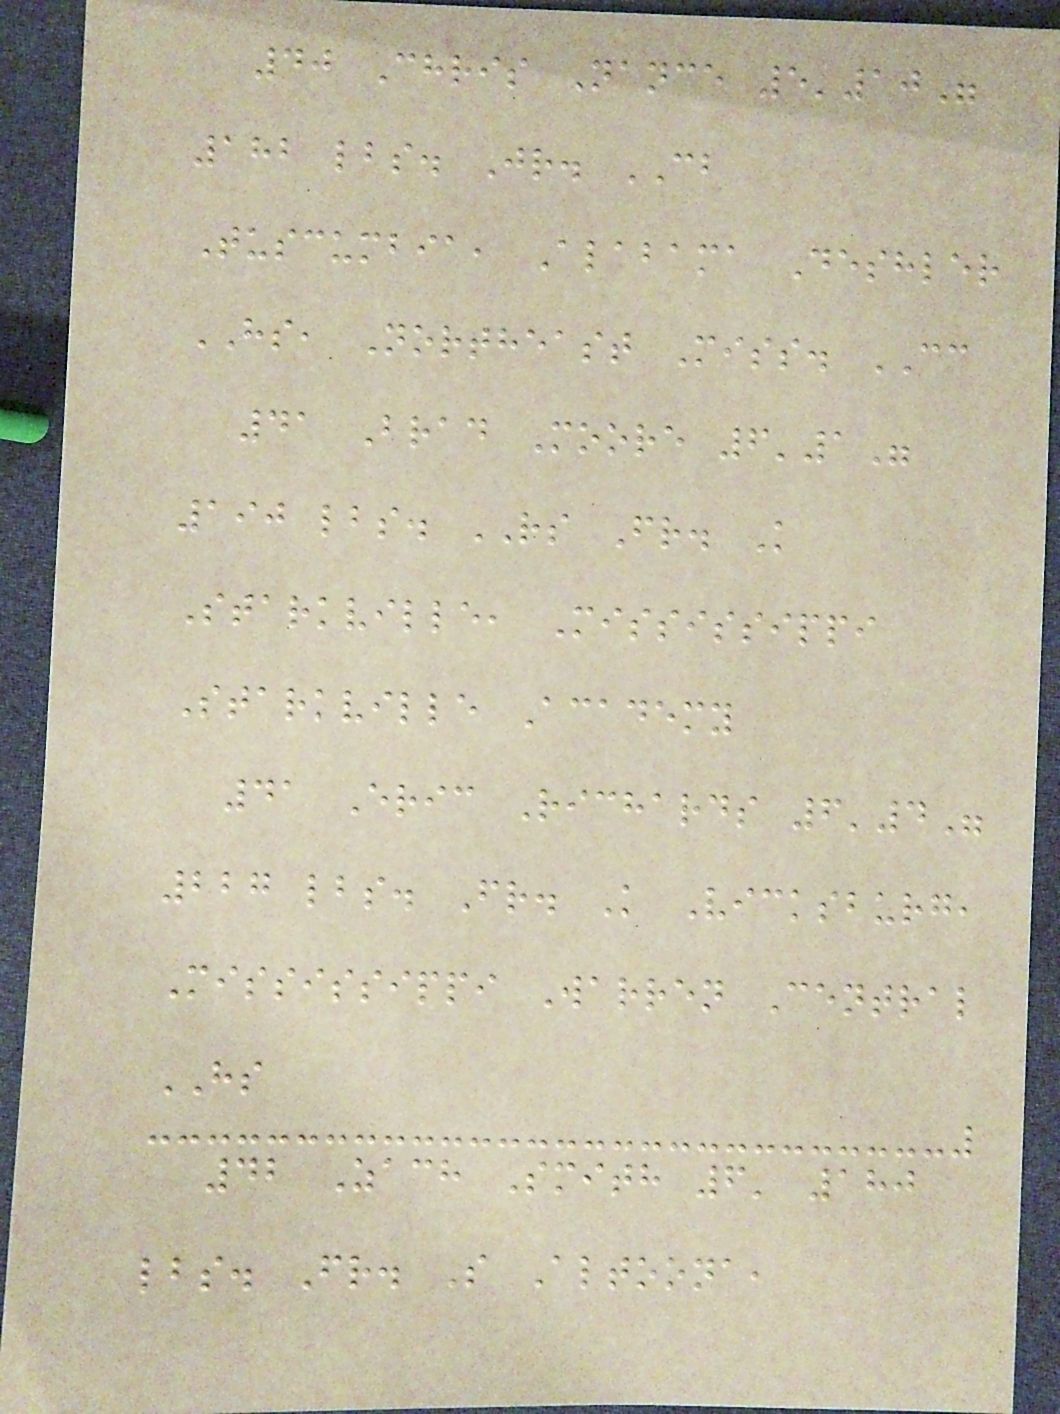40 Chris Nance 5'10"
182 lbs. Jr. CB
Tuscumbia, Alabama Deshler
HS, Northeast Miss. CC
41 Brad Moore 6'1"
190 lbs. RS Fr. K
Starkville, Mississippi
Starkville Academy
41 Eric Richards 6'4"
227 lbs. Fr. K Vicksburg,
Mississippi Warren Central
HS
42 Zach Smith 6' 180
lbs. Fr. S Altoona,
